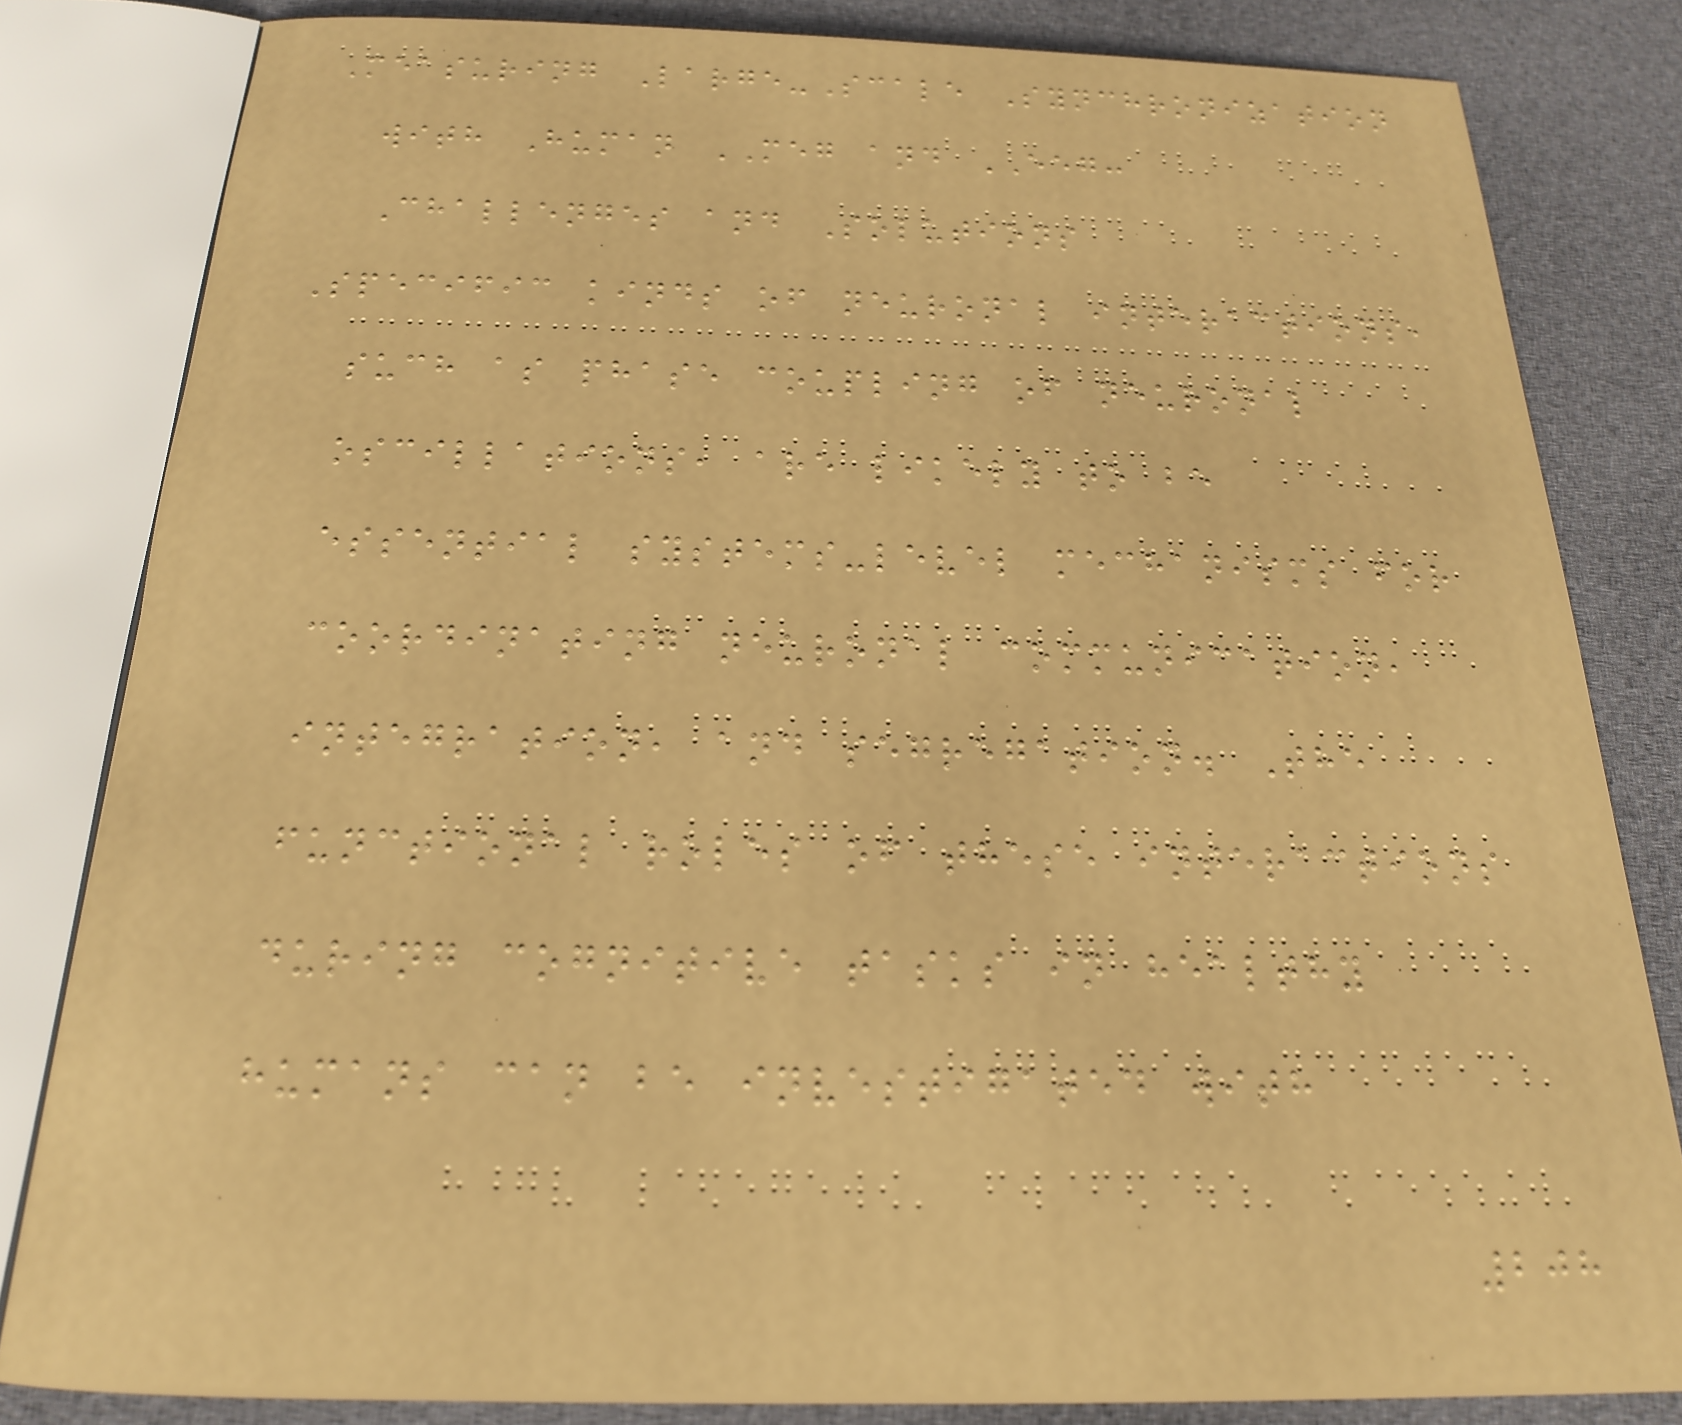Measuring Large-Scale Synchronization
with Human MEG and EEG:
Challenges and Solutions
Specific kinds of neuronal interactions,
such as phase coupling of neuronal
oscillations, are likely to be
essential systems-level mechanisms for
coordinating neuronal communication,
integration, and segregation. The
functional roles of these interactions
during cognitive tasks in healthy
humans can be investigated with
208
